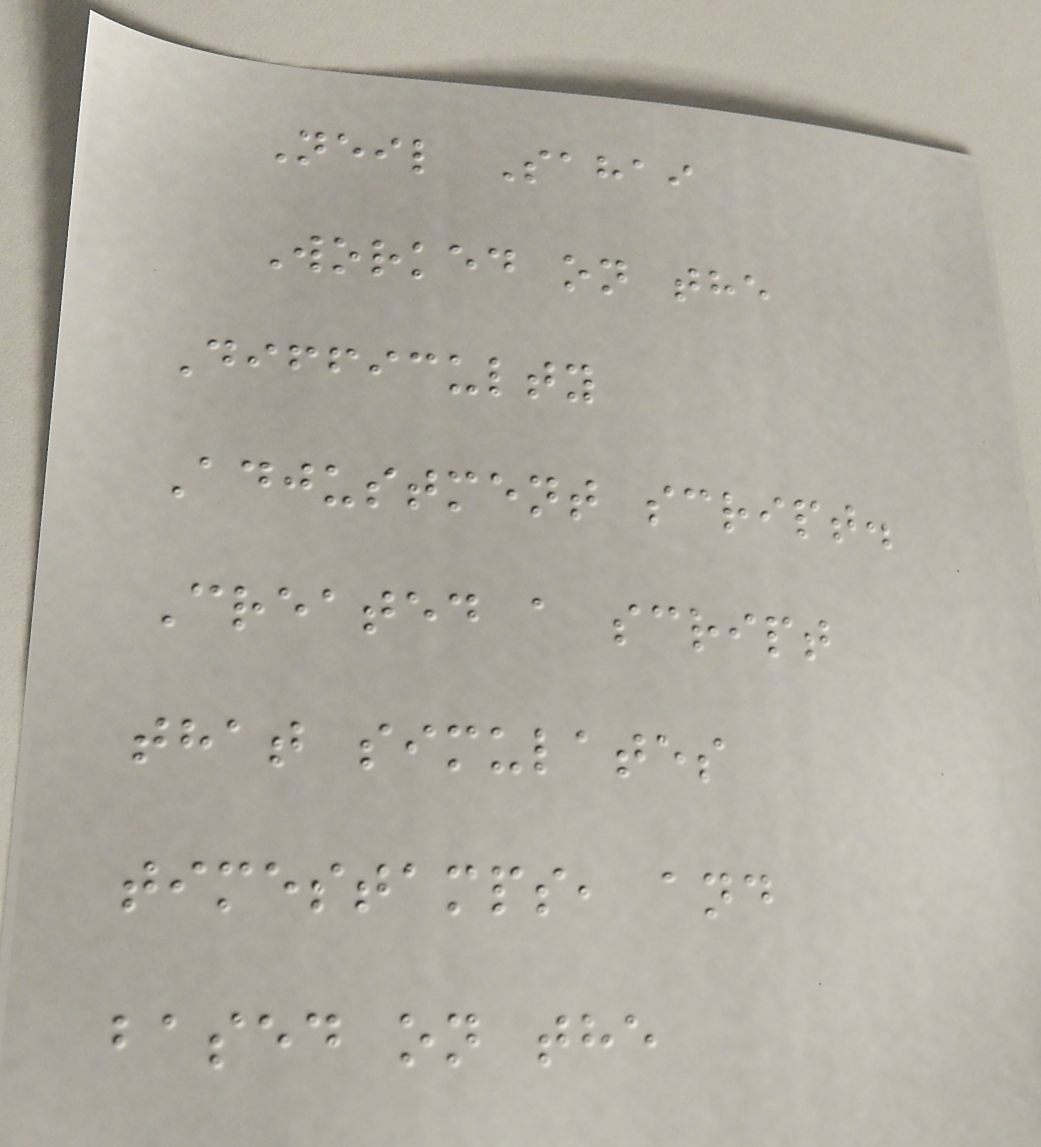Neil Sahai
Worked on the
Difficulty
Adjustment script.
Created a script
that simulates
timestamps, and
based on the
